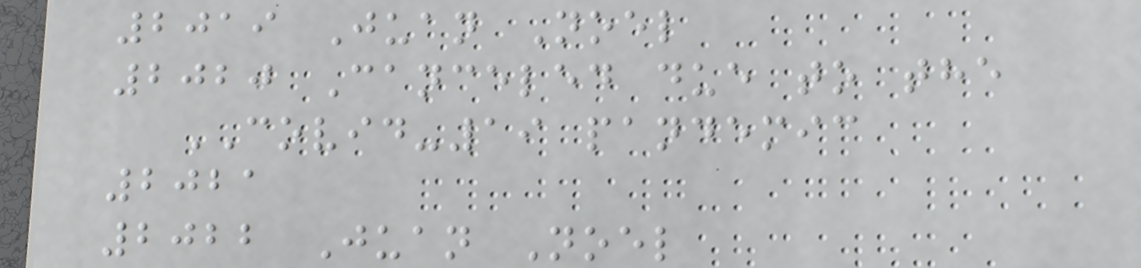2019 Juan Noel
2020 Canceled due to the
COVID-19 pandemic
2021
2022 Juan Noel
